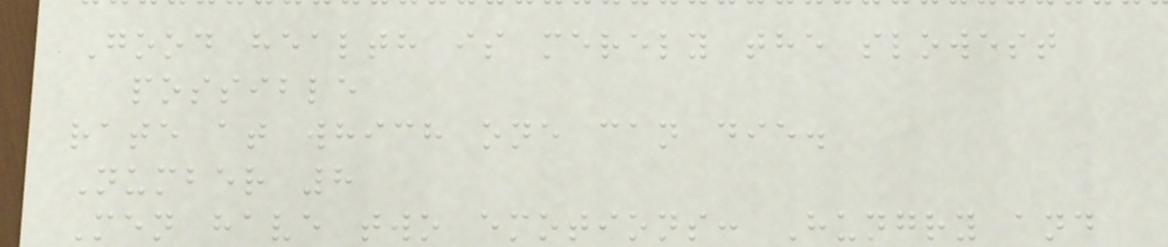Good health is merely the slowest
possible
rate at which one can die.
Number 8
Men have two emotions: Hungry and
